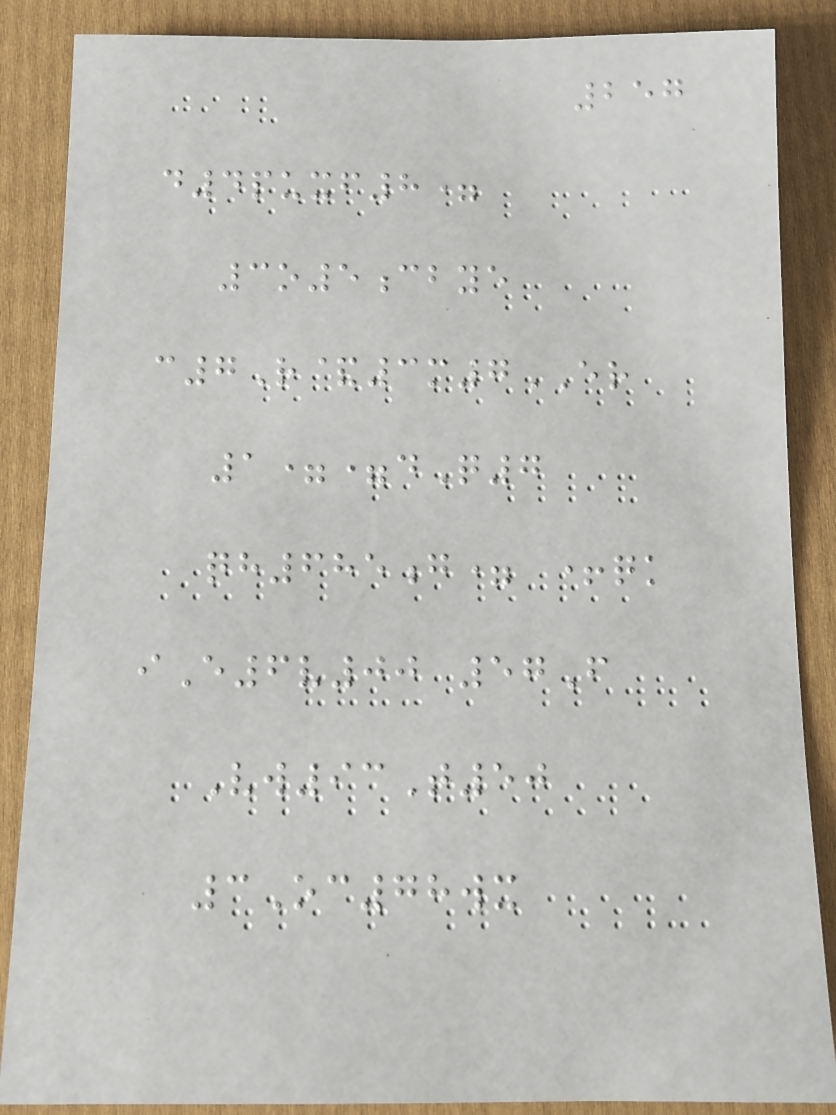257
d4puxf8=
3o5cbye
c7R&3m7ER
1==dQ7
qh685g= +qk
iE6v00 57F
Vw93T50
3Oc78wx
